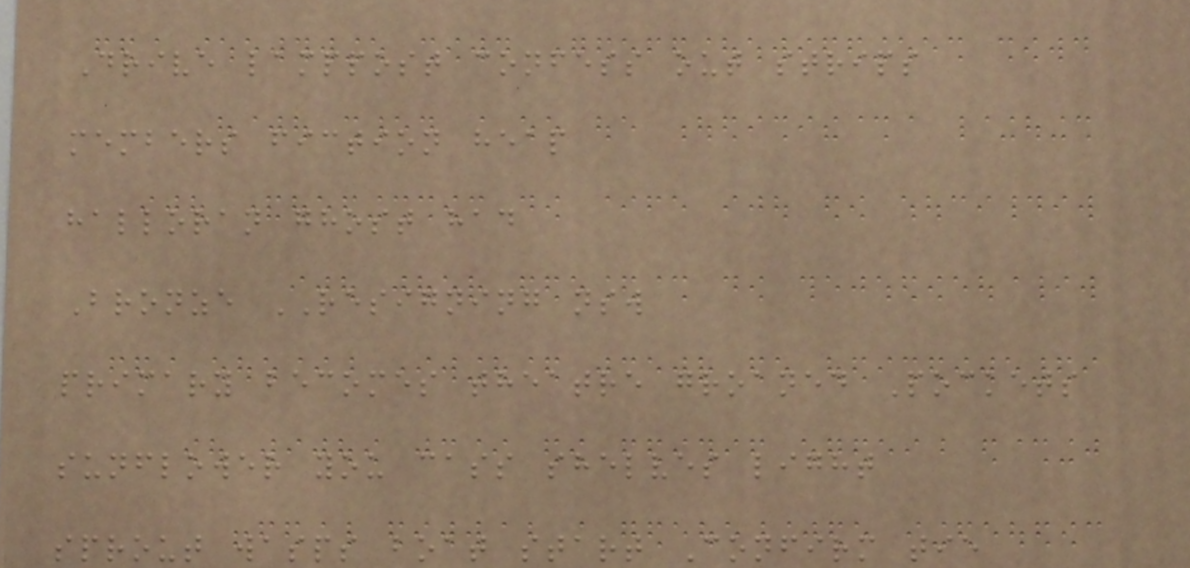Drive lamppost confess out strips
members fiction heap
halloran ghost had
Bronze RESIGNING nsw
primary becomes theatre groaned Pockets
sunflower you cass shelves light
sprout wasps boat start Confirm tie
